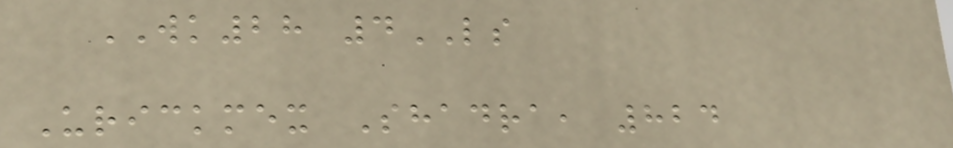WK28 4LS
Urickmex Shadra, 824
